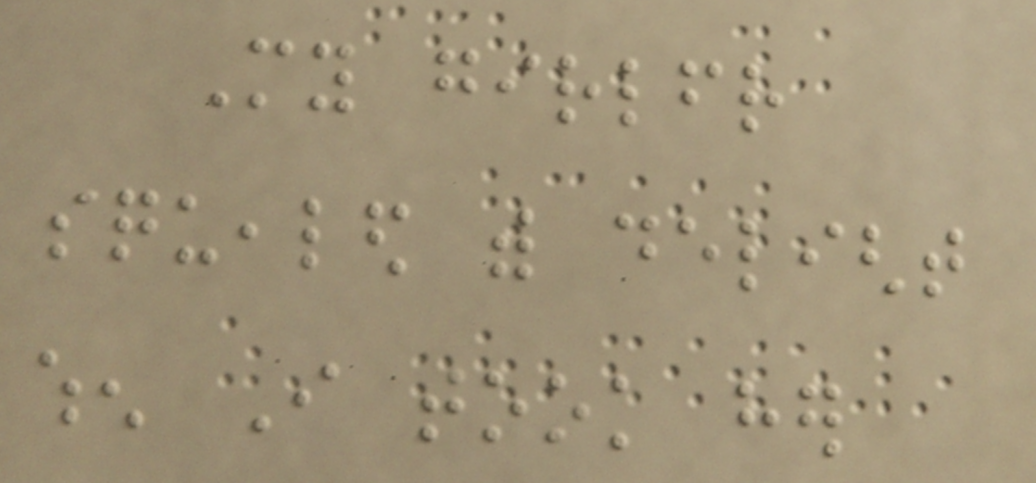My girlfriend
squealed with delight
when I took her
